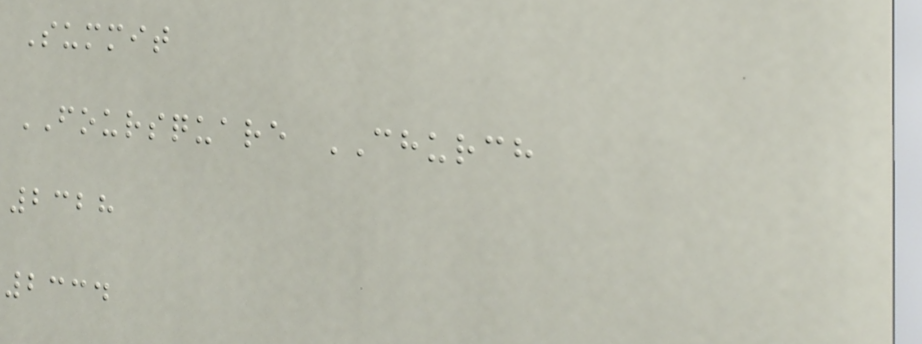Summit
FOURSQUARE CHURCH
2328
2334
